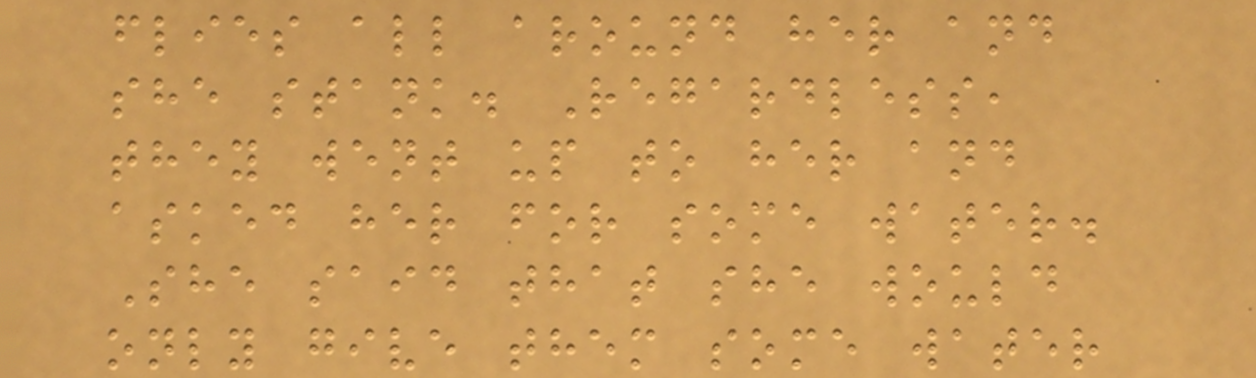flies all around her and
she stank. Regardless,
they went up to her and
asked her for some water.
She said that she would
only give them some water
